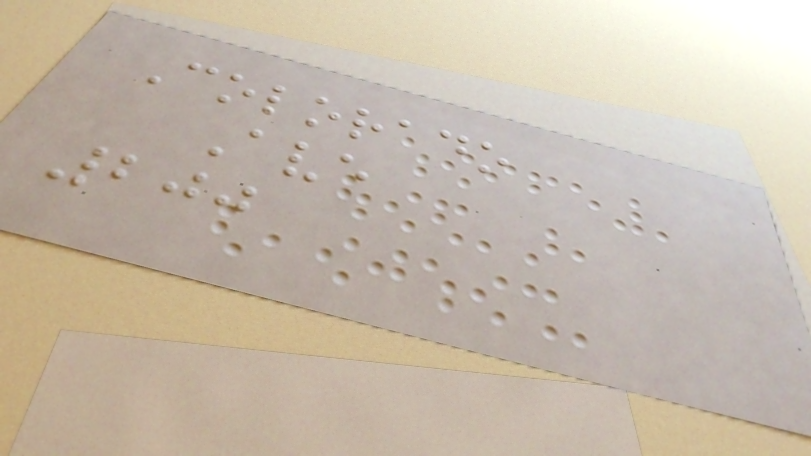Colorado
Ave
200
